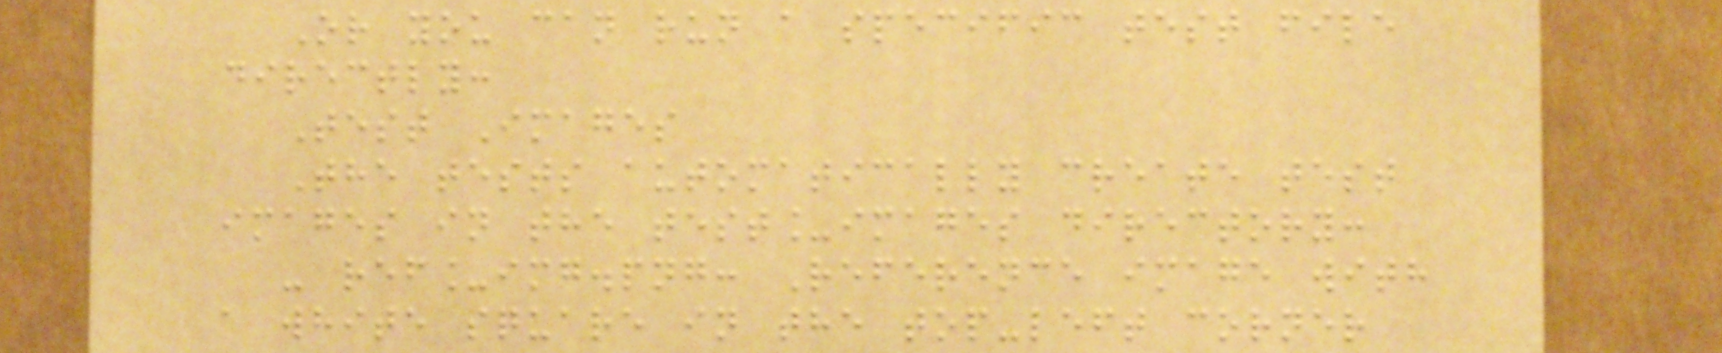Or you can run a specific test file
directly:
Test Images
The tests automatically create test
images in the test_images directory:
- ref_img.png: Reference image with
a white square in the top-left corner
